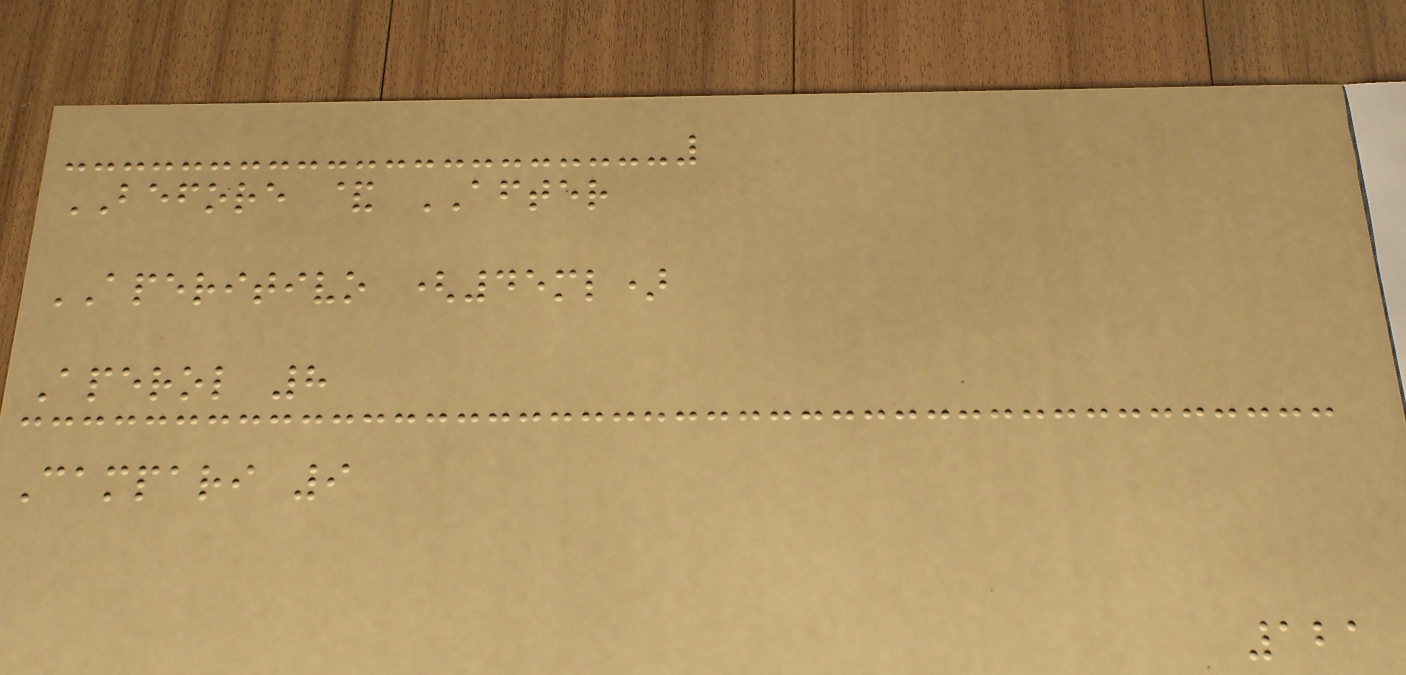BEFORE & AFTER
APERITIVO (45ml)
Aperol 8
Campari 9
121
